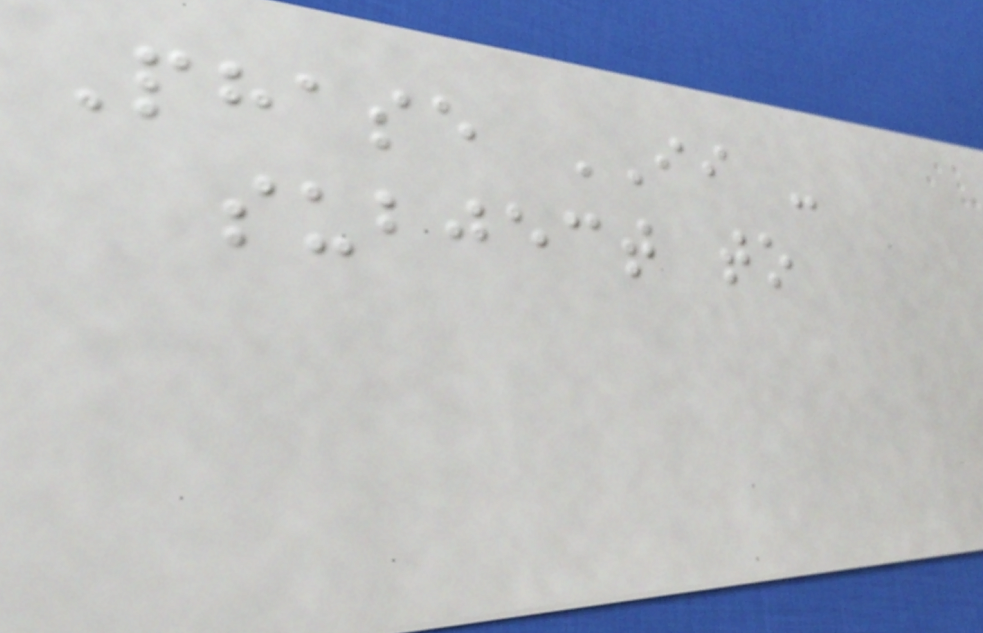Phase II -
subject to
